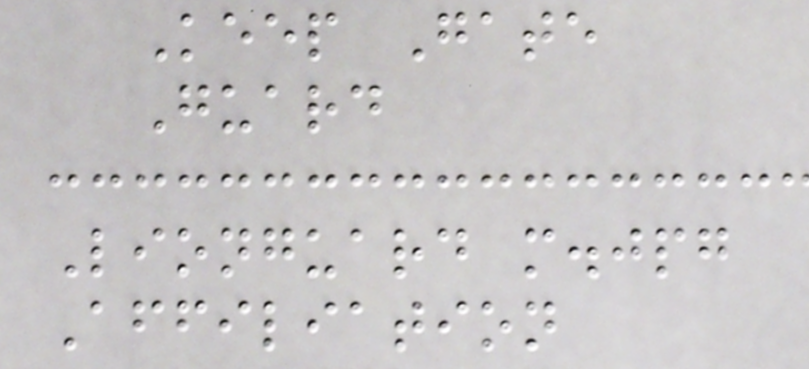Keep Gate
Guard
Lionguard m.jpg
Affiliation
